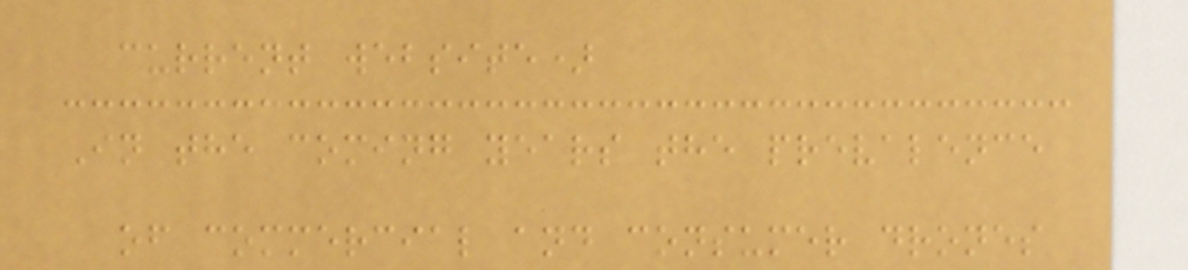current website)
In the coming years the prevalence
of commercial and consumer drones
